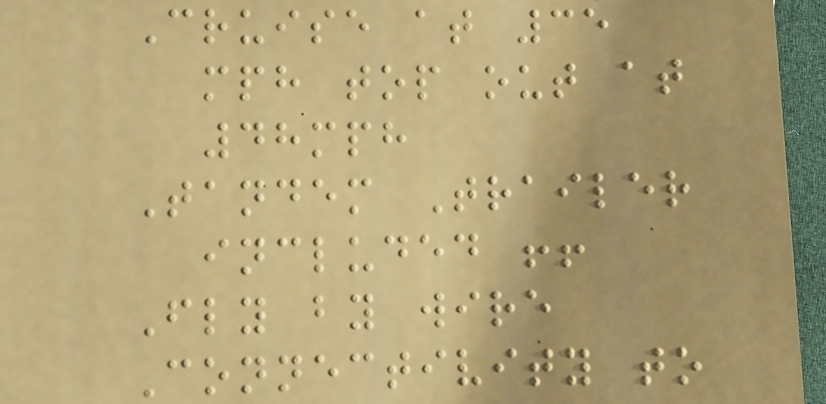Cruise at 35
mph top out at
48mph
Tandem Trailer
included !!
Fly by wire
Connectivity to
